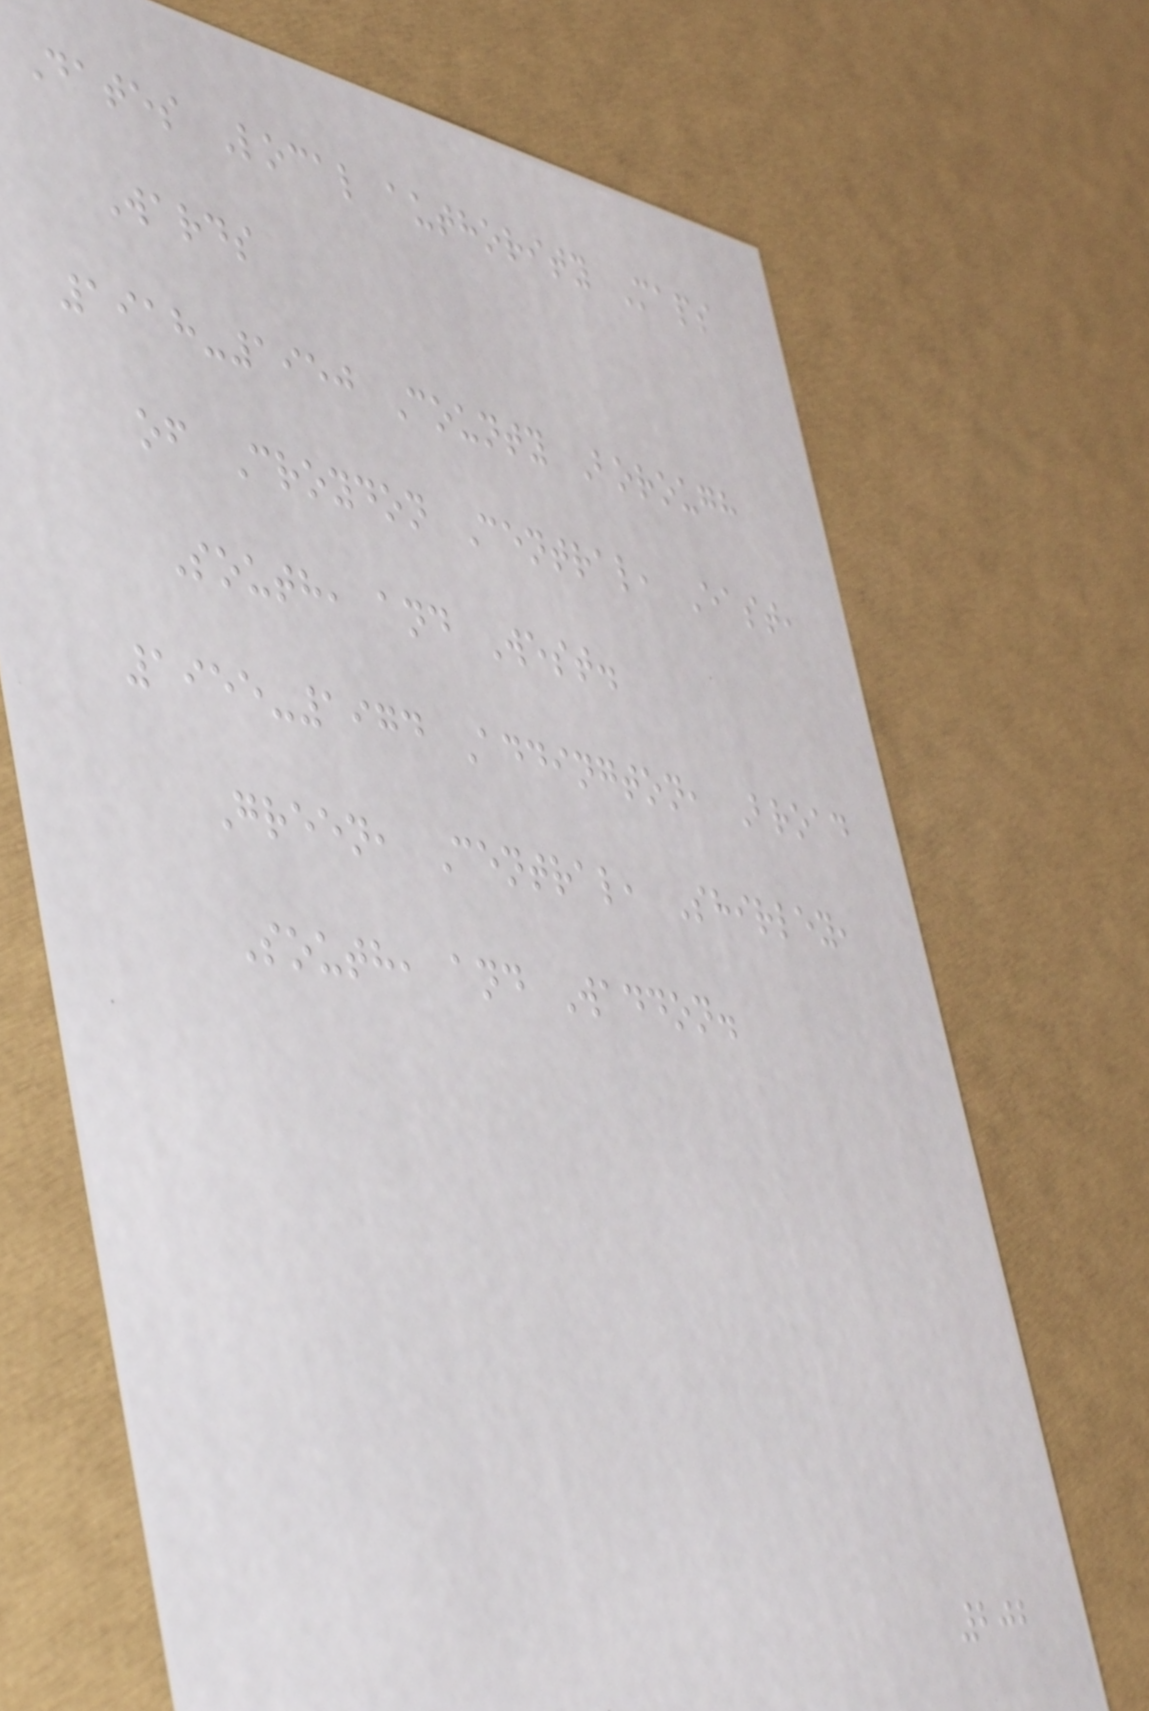Dates Local authority Maps
Wards
1918-1950 County Borough
of Croydon Central, East,
South, and West.
1955-1974 Addington, Broad
Green, Central, Shirley,
South, and Waddon.
202
